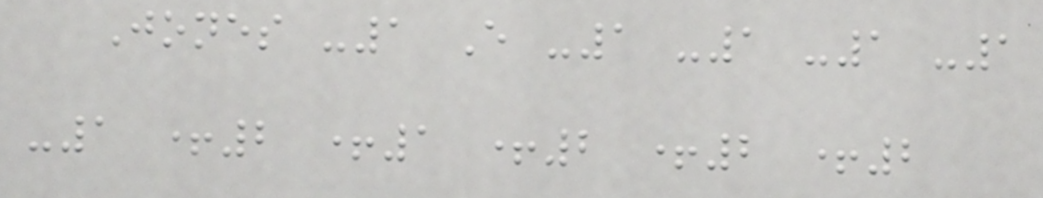Jones -1 E -1 -1 -1 -1
-1 +2 +1 +2 +2 +2
